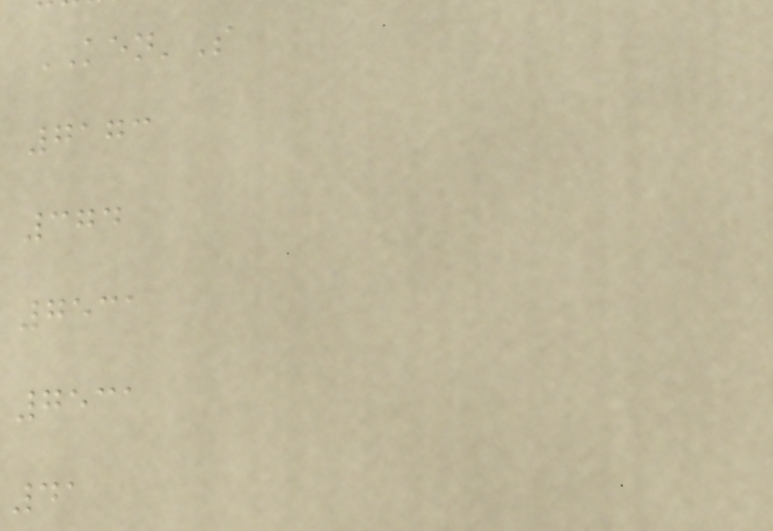KEN'S
7173
374
7531
7531
41
